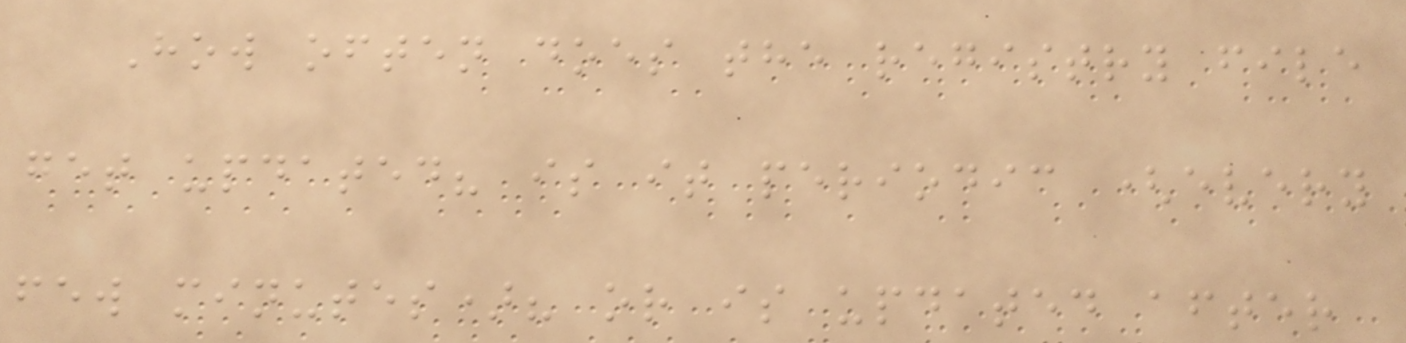How often does the registry file
get updated? is it periodic (every
few minutes)? or is updated after
